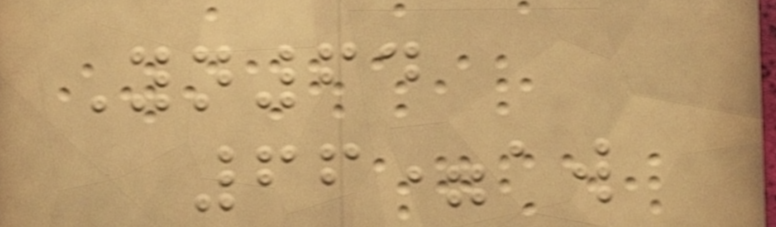Yn64
66=aw
